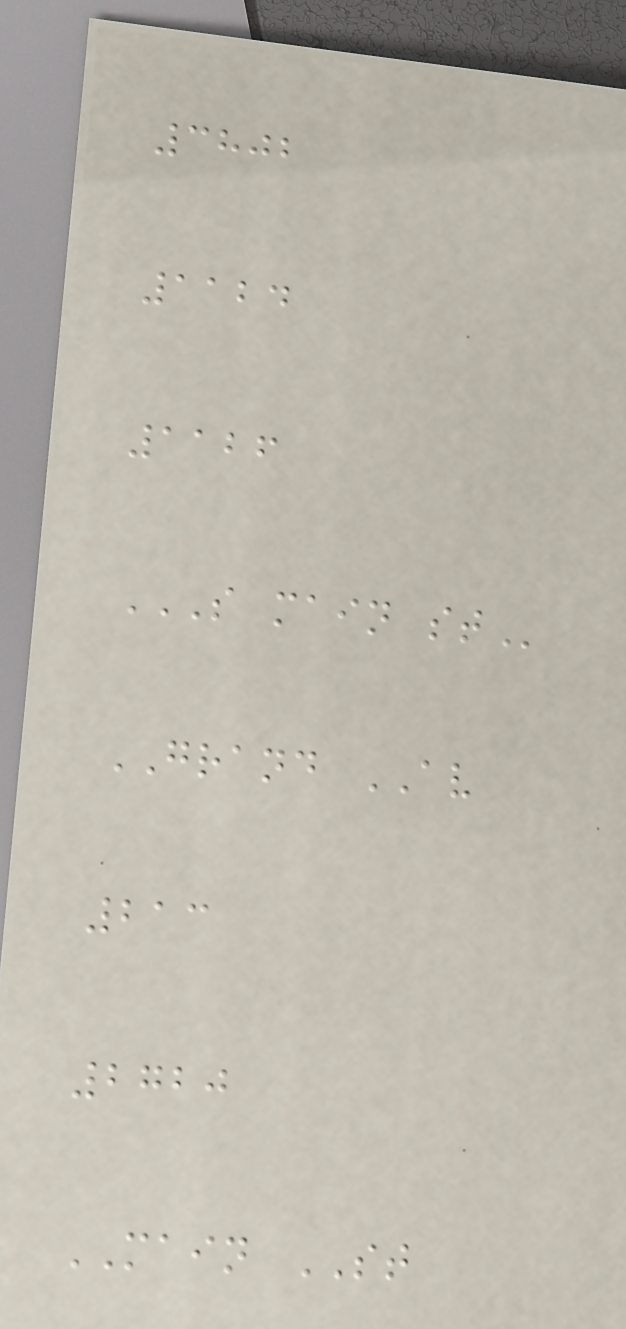3802
1124
1126
S MAIN ST
GRAND AV
213
2720
MAIN ST
